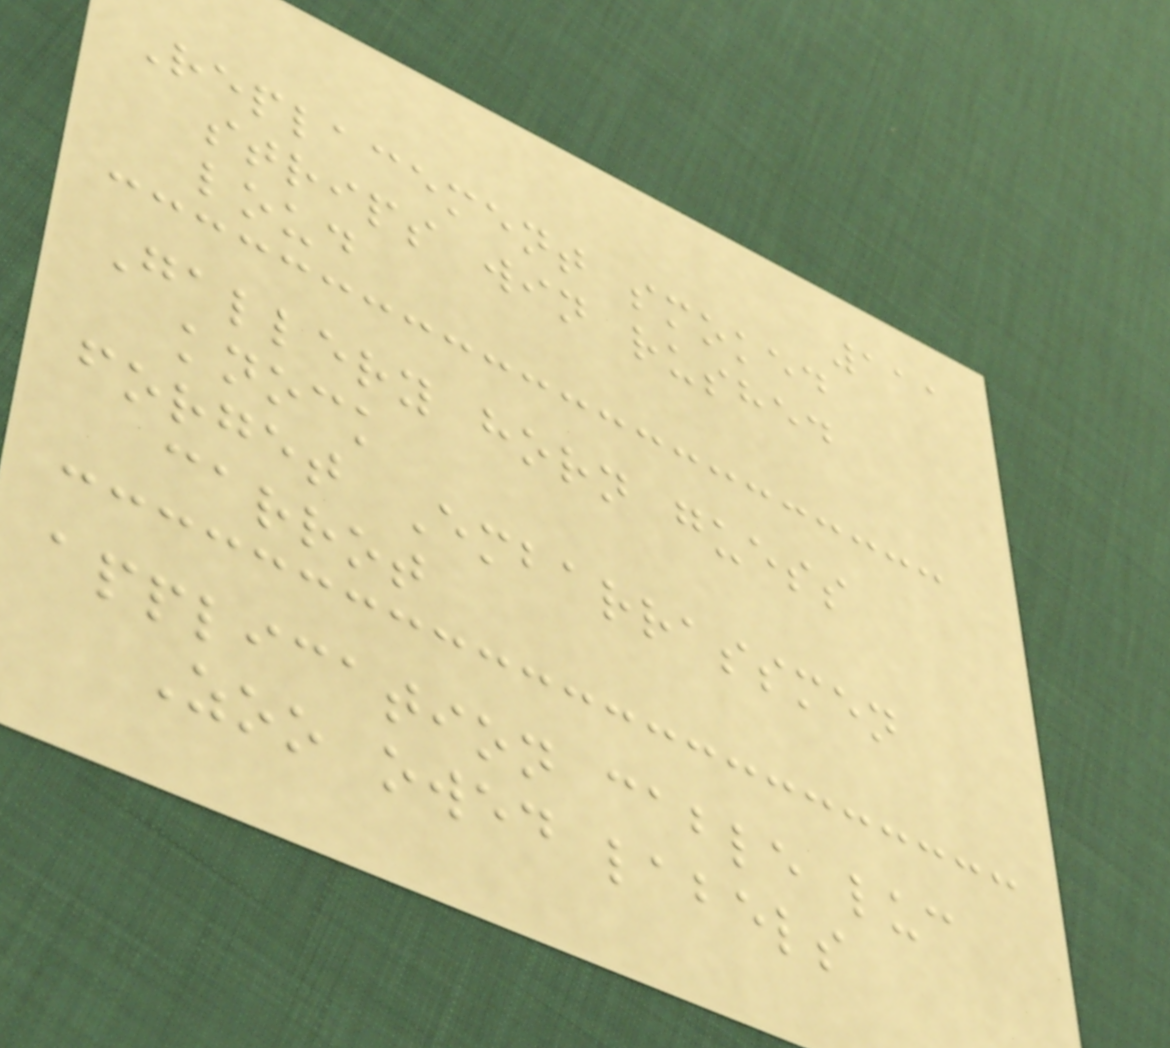111
Replacement smoked
strips win rushed
loud
Gallery horn guess
knock
forget Embarrassmen
carrot
application cable luc
Zoo owed labels
